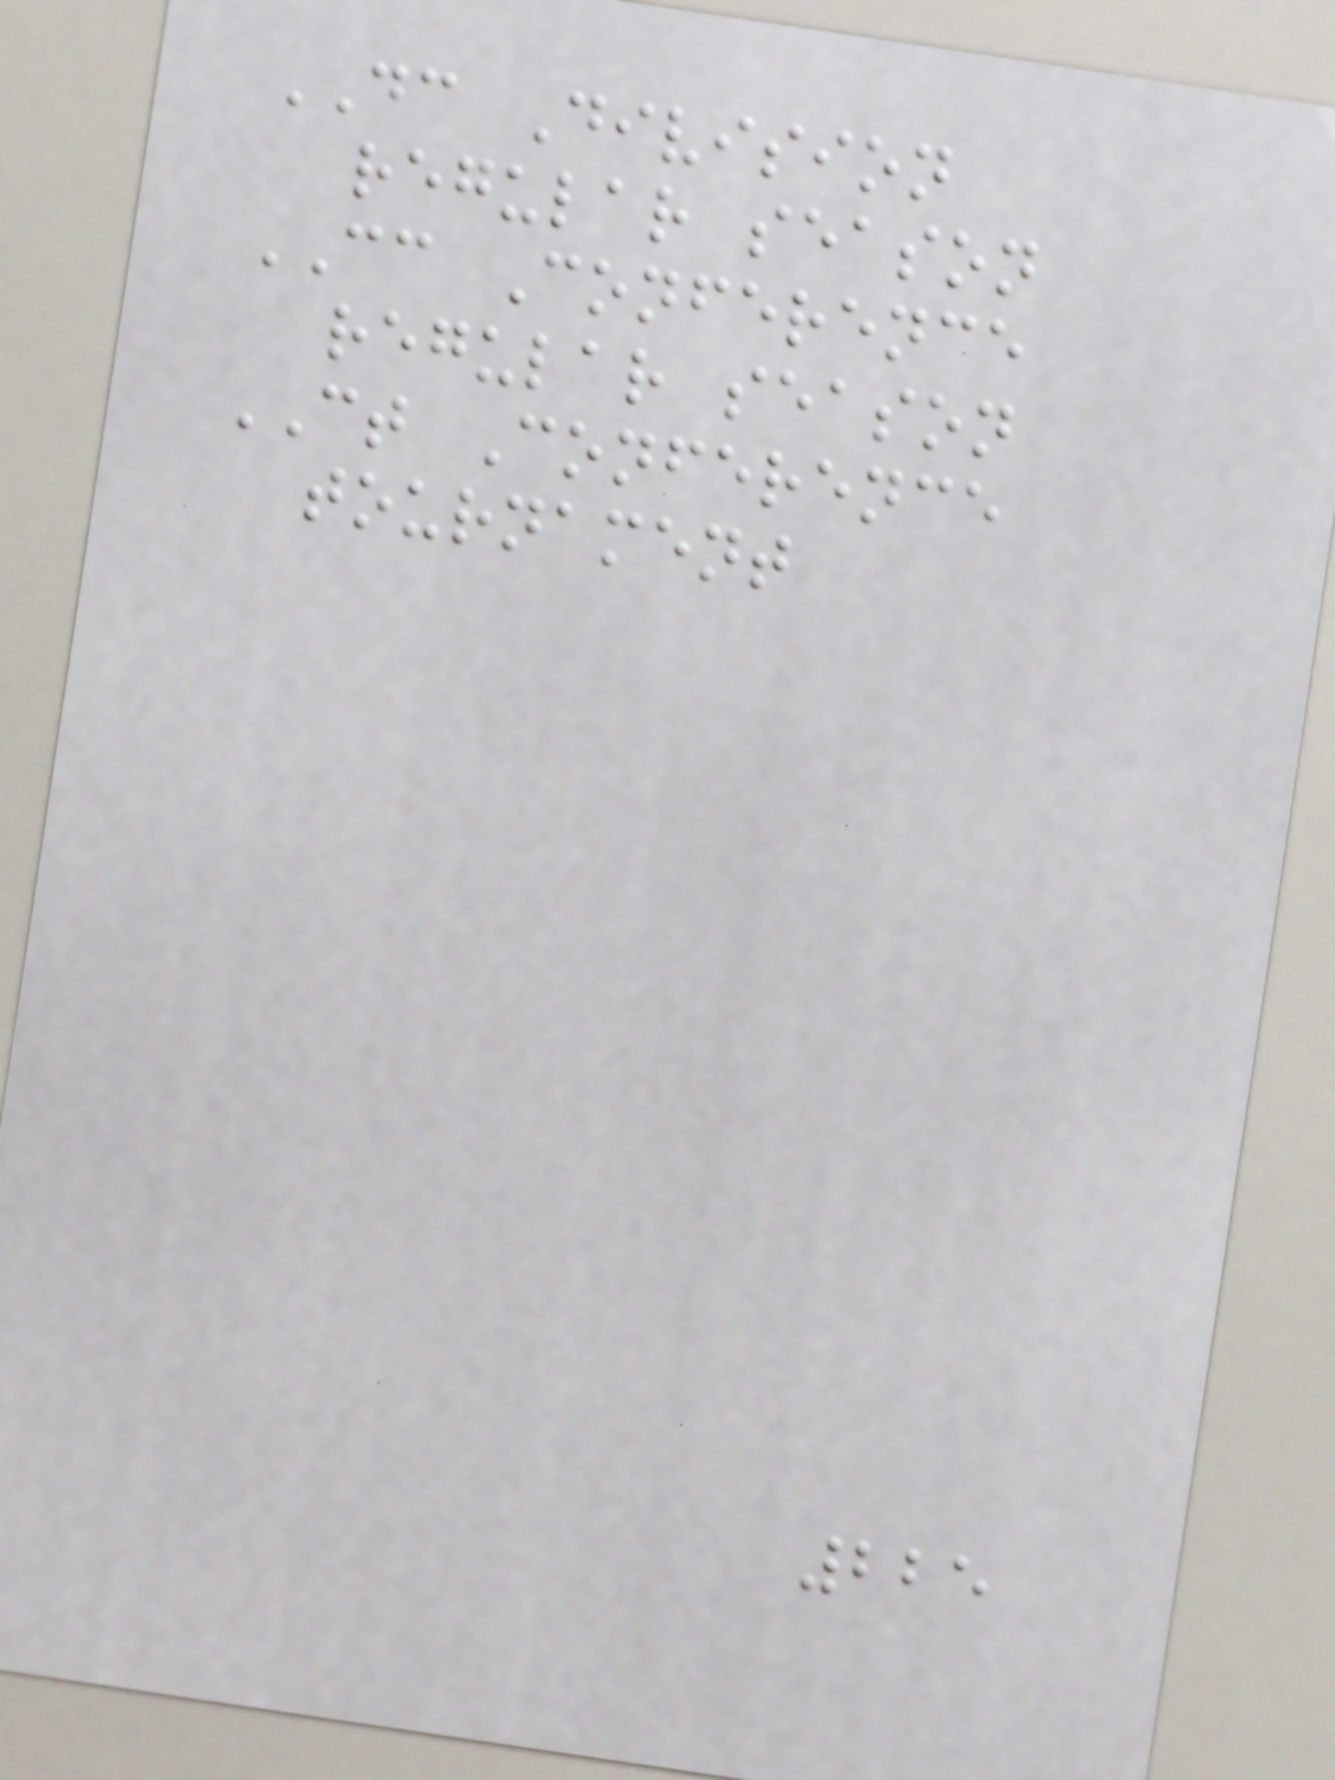DC Division
regular season
CC Conference
regular season
CT Conference
tournament
225
